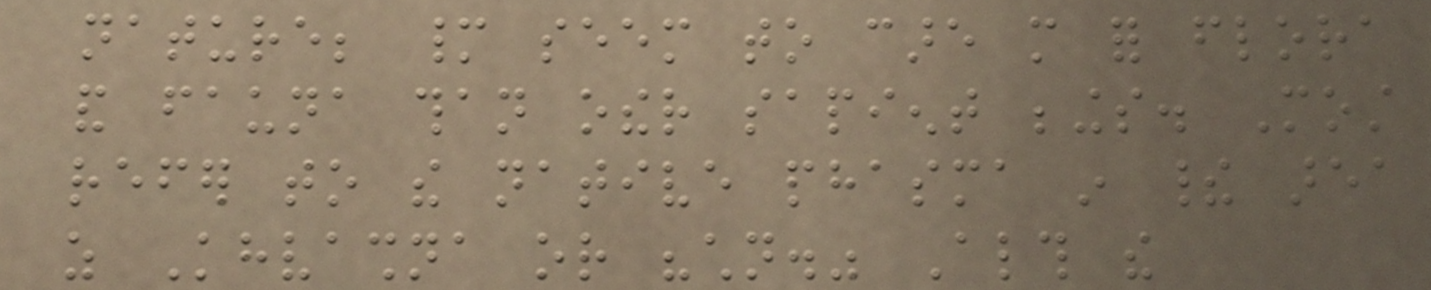nature; many seem to care more for flora
and fauna than other sapient beings. Most
refer to the native phasma in their area
as Khvashna or "children." Although the
